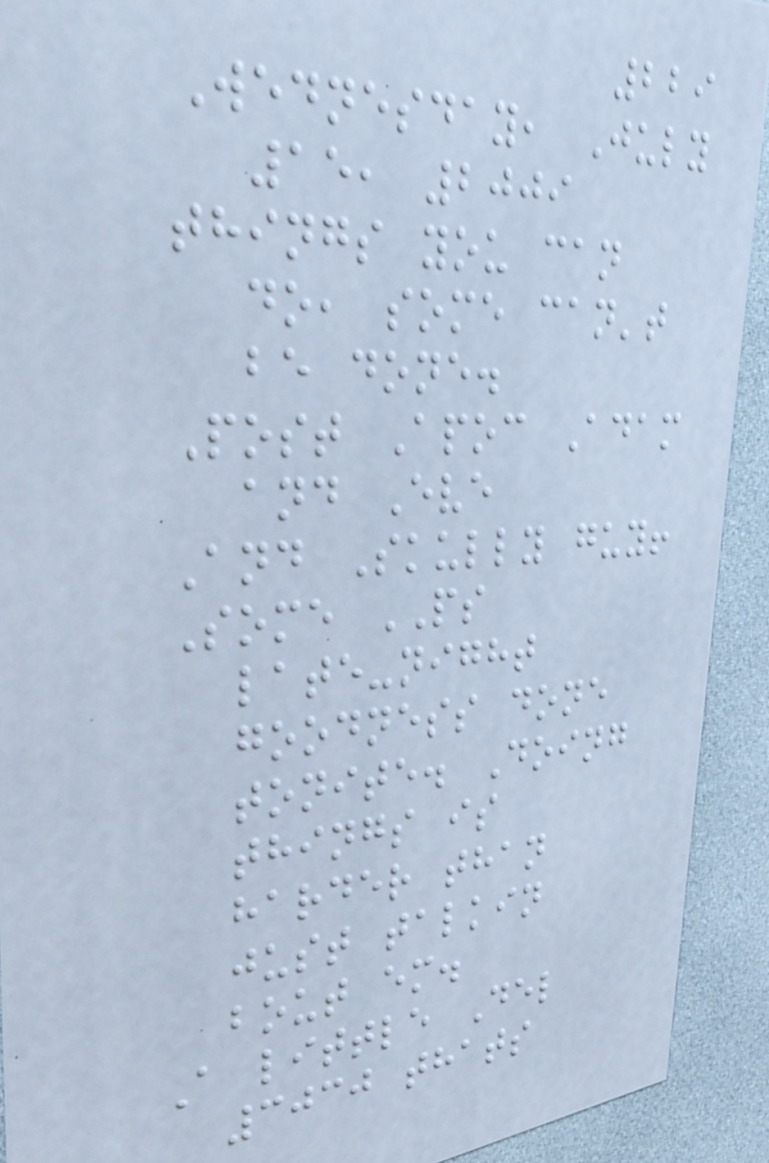229
Wednesday, July
15, 2009
things you can
do, some can't
be done.
Post Apoc Adam
and Eve
And Skully guy!
Some PS
late-night
goodness done
tonite. Doing
things is
harder than
just talkin
bout em.
A little Del
3030 thats
